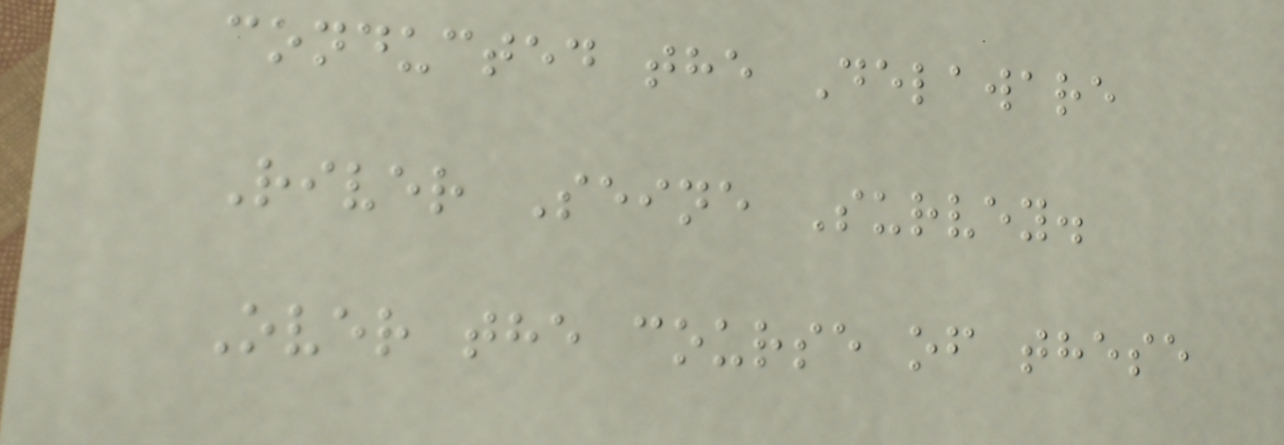conducted the Delaware
River Seine Survey.
Over the course of these
